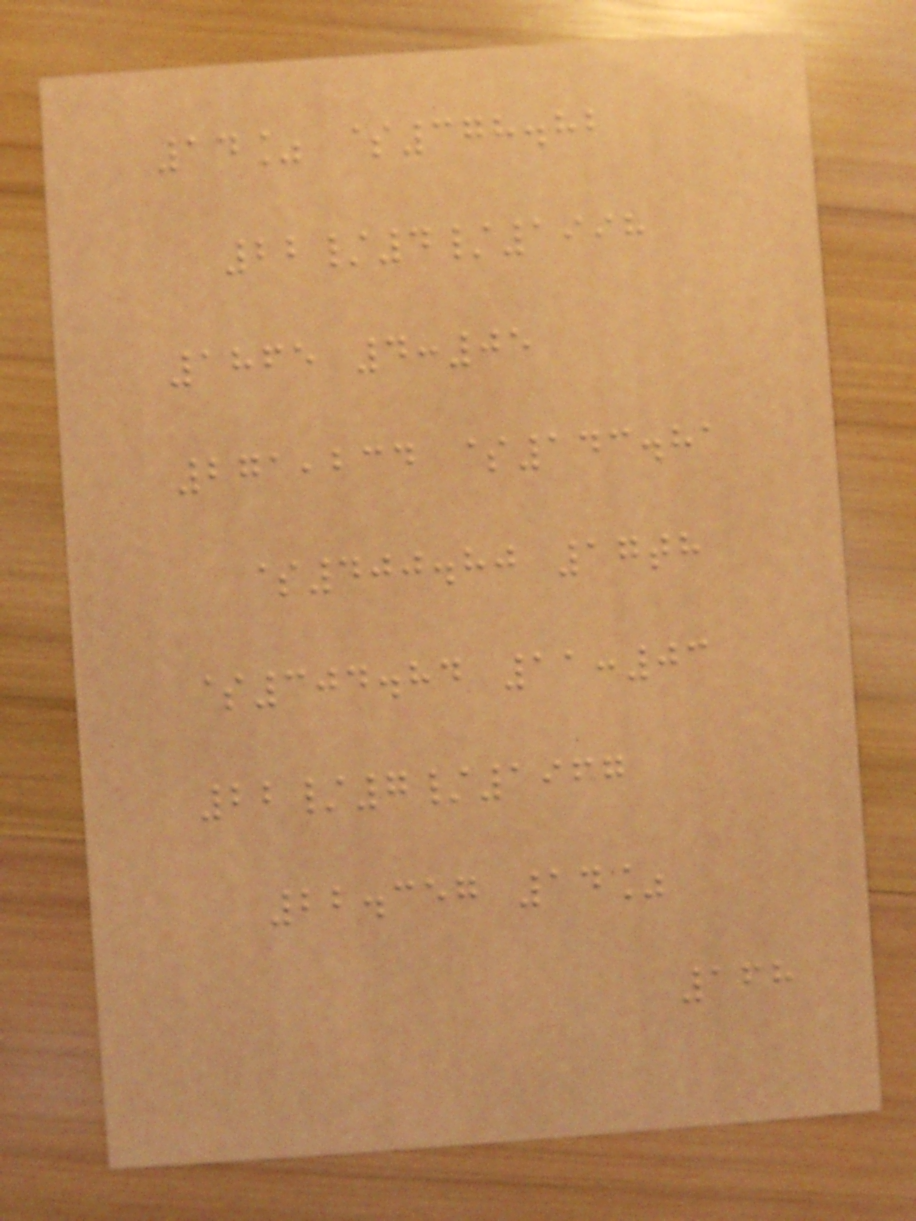14% $378.82
22/4/1998
1865 4:05
271,234 $143.81
$400.80 17th
$304.84 11:03
22/7/1967
22.357 14%
168
